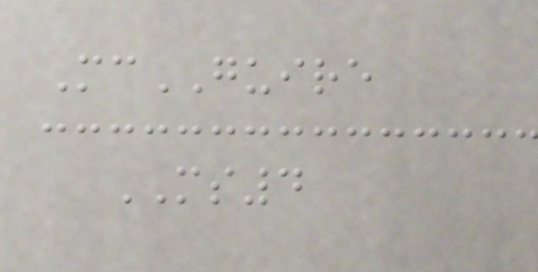McGUIRE
MS4
